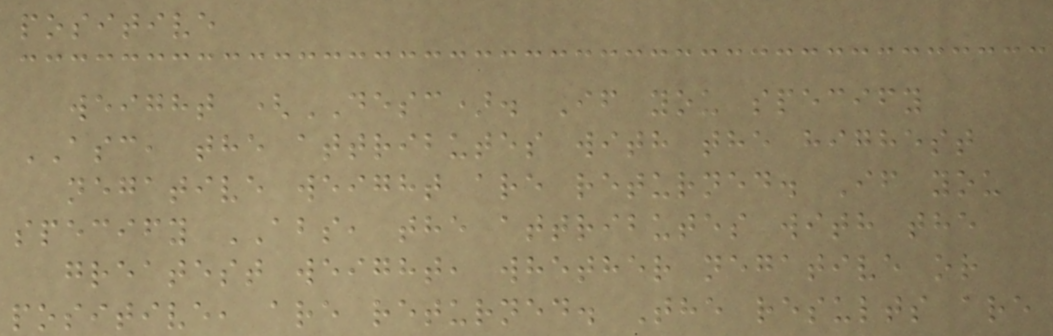positive
weight (DESC). If you specify
ASC, the attributes with the highest
negative weight are returned. If you
specify ABS, the attributes with the
greatest weight, whether negative or
positive, are returned. The results are
